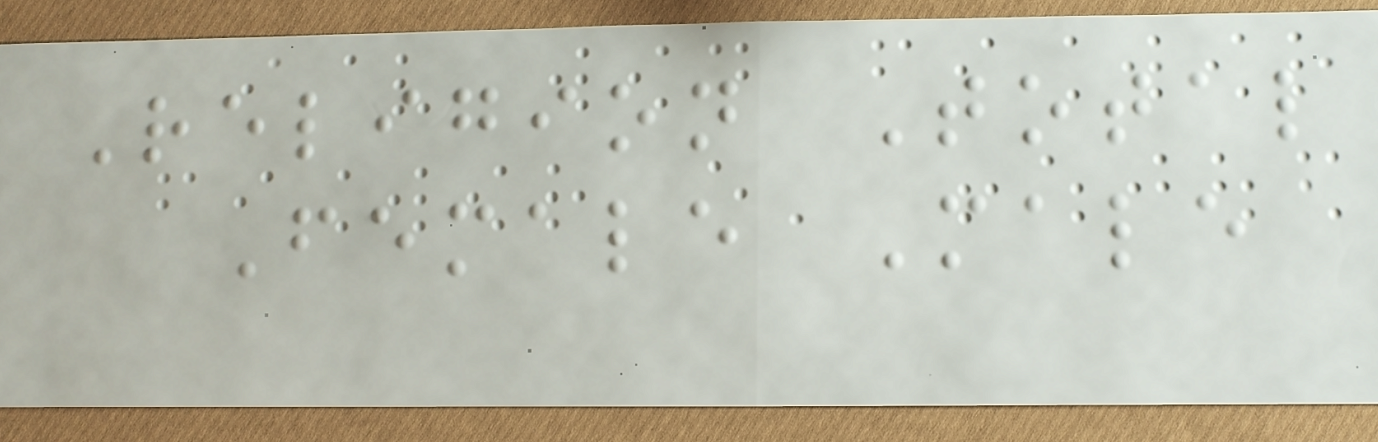Religion Total
Female Male
